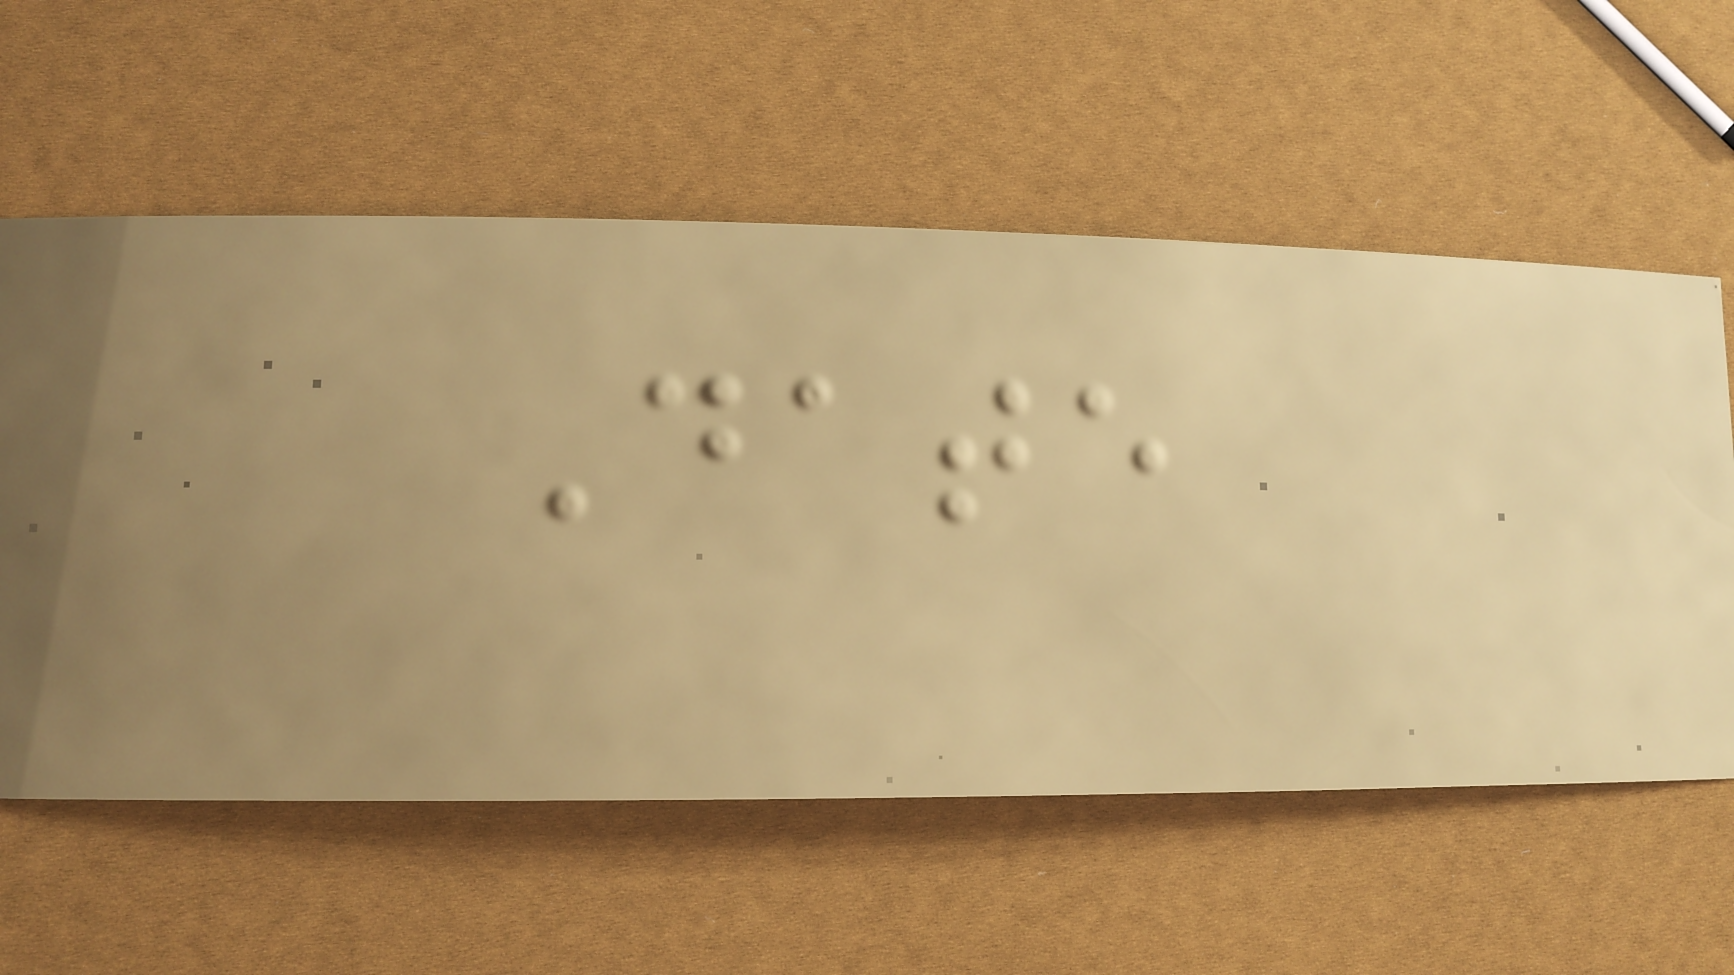Date
